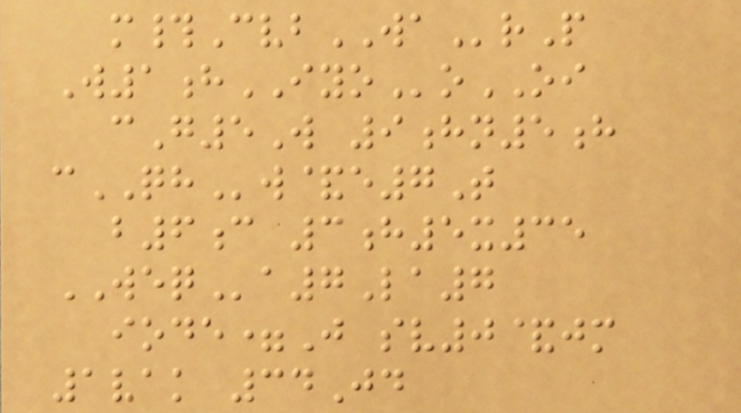m#CvbWArP
W1hIYOoOI
cG5W 9hn5h
cQHw&e7T
b6c 3h5x35
WEQa7La7
iode=J sv0&jm
1vak 34Jd
